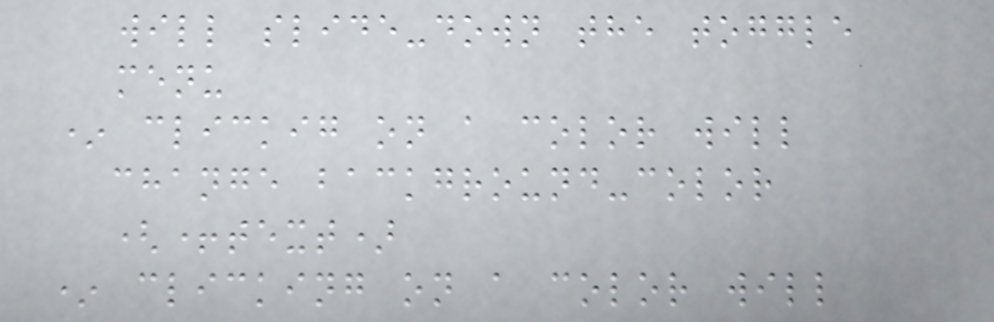will slide-down the toggle
menu
* clickig on a color will
change background-color
(+text)
* clicking on a color will
